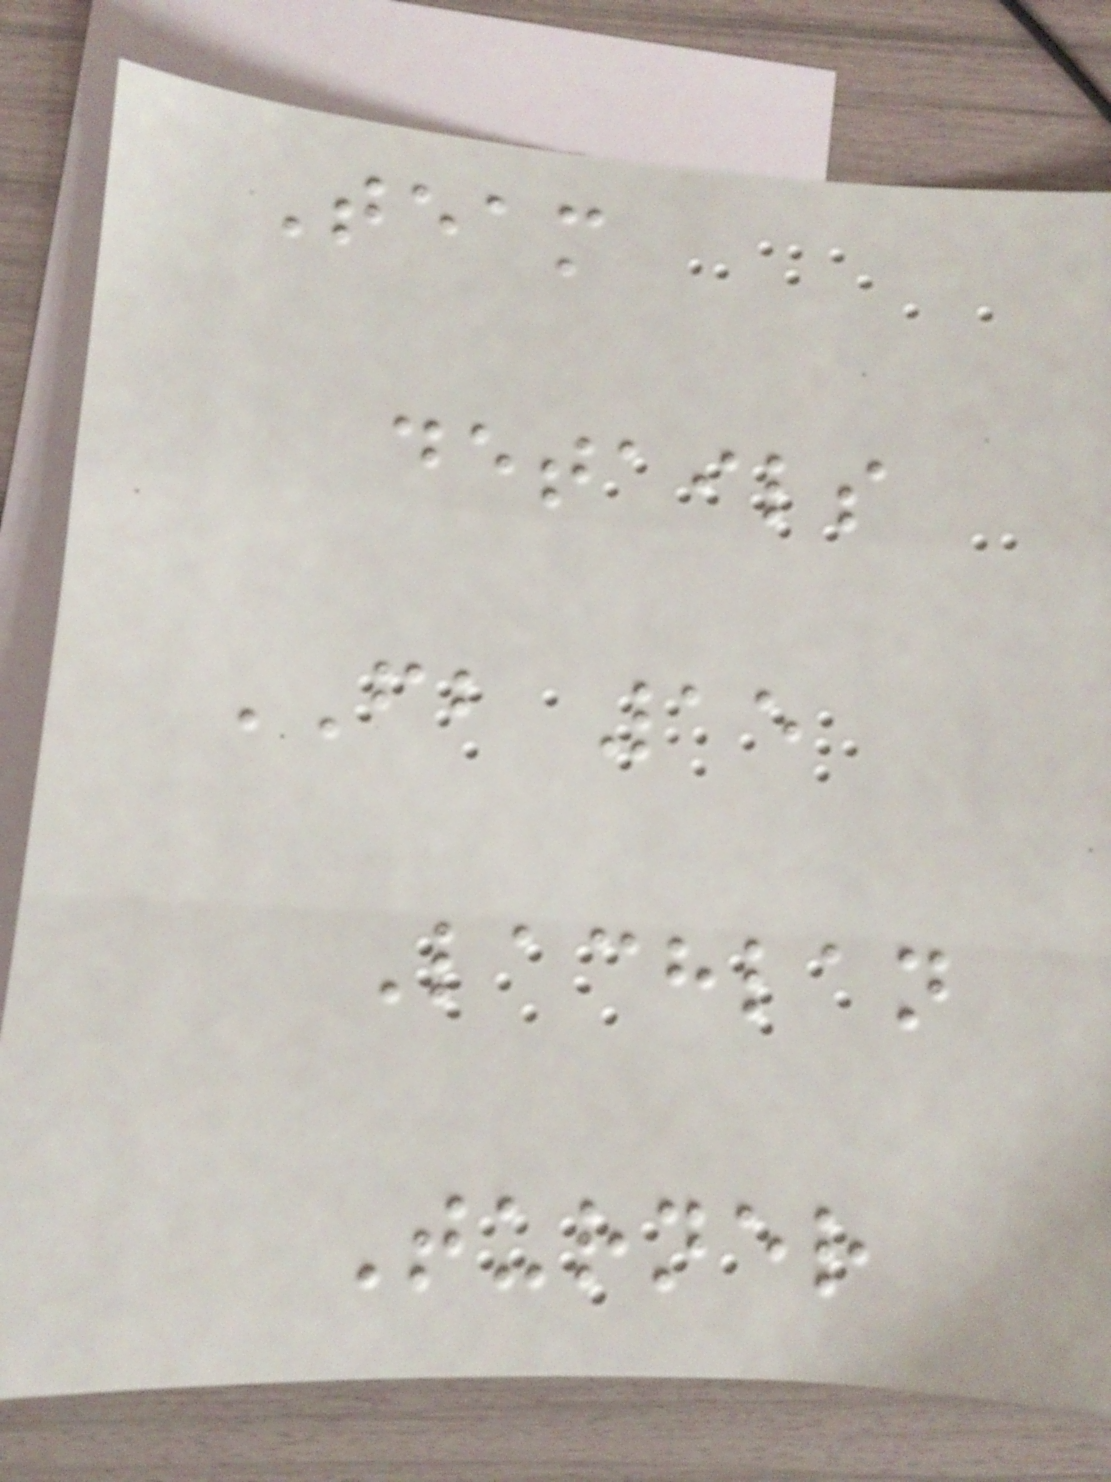Team
details
FB 15
Lachlan
Turner
